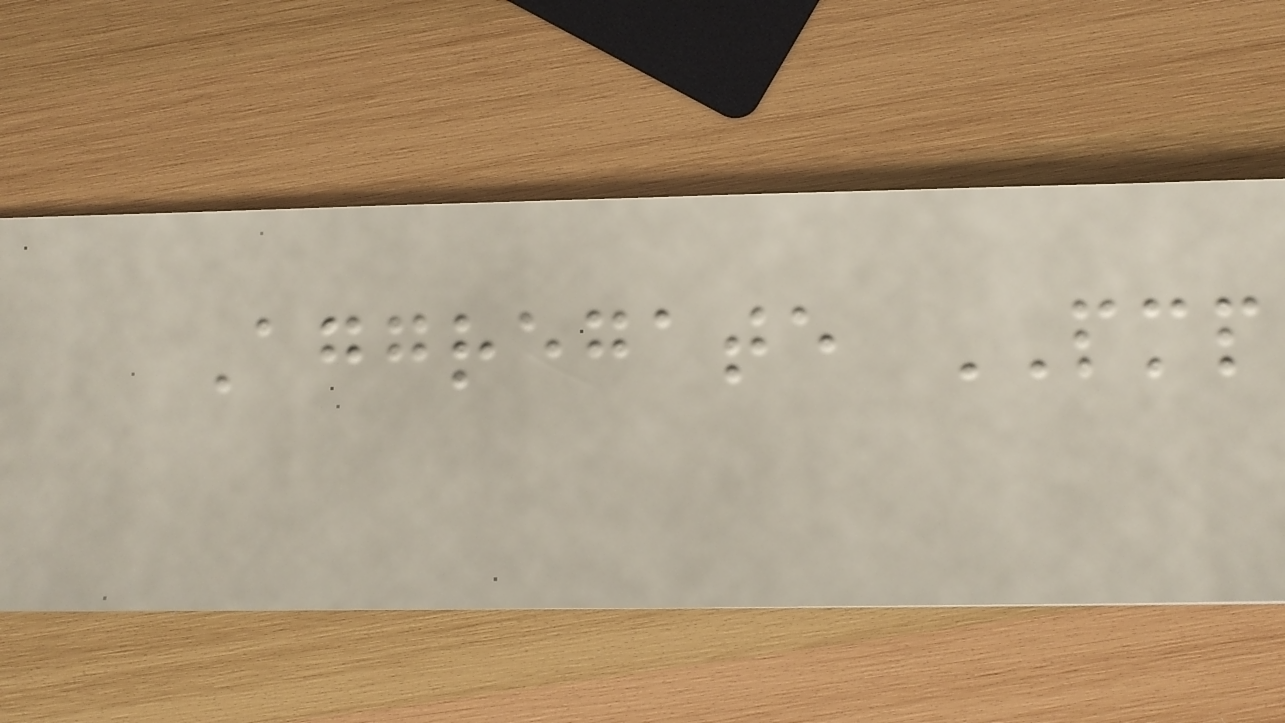Aggregate PMP
